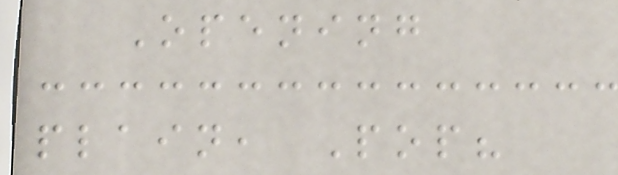Opening
plain, Pop?
